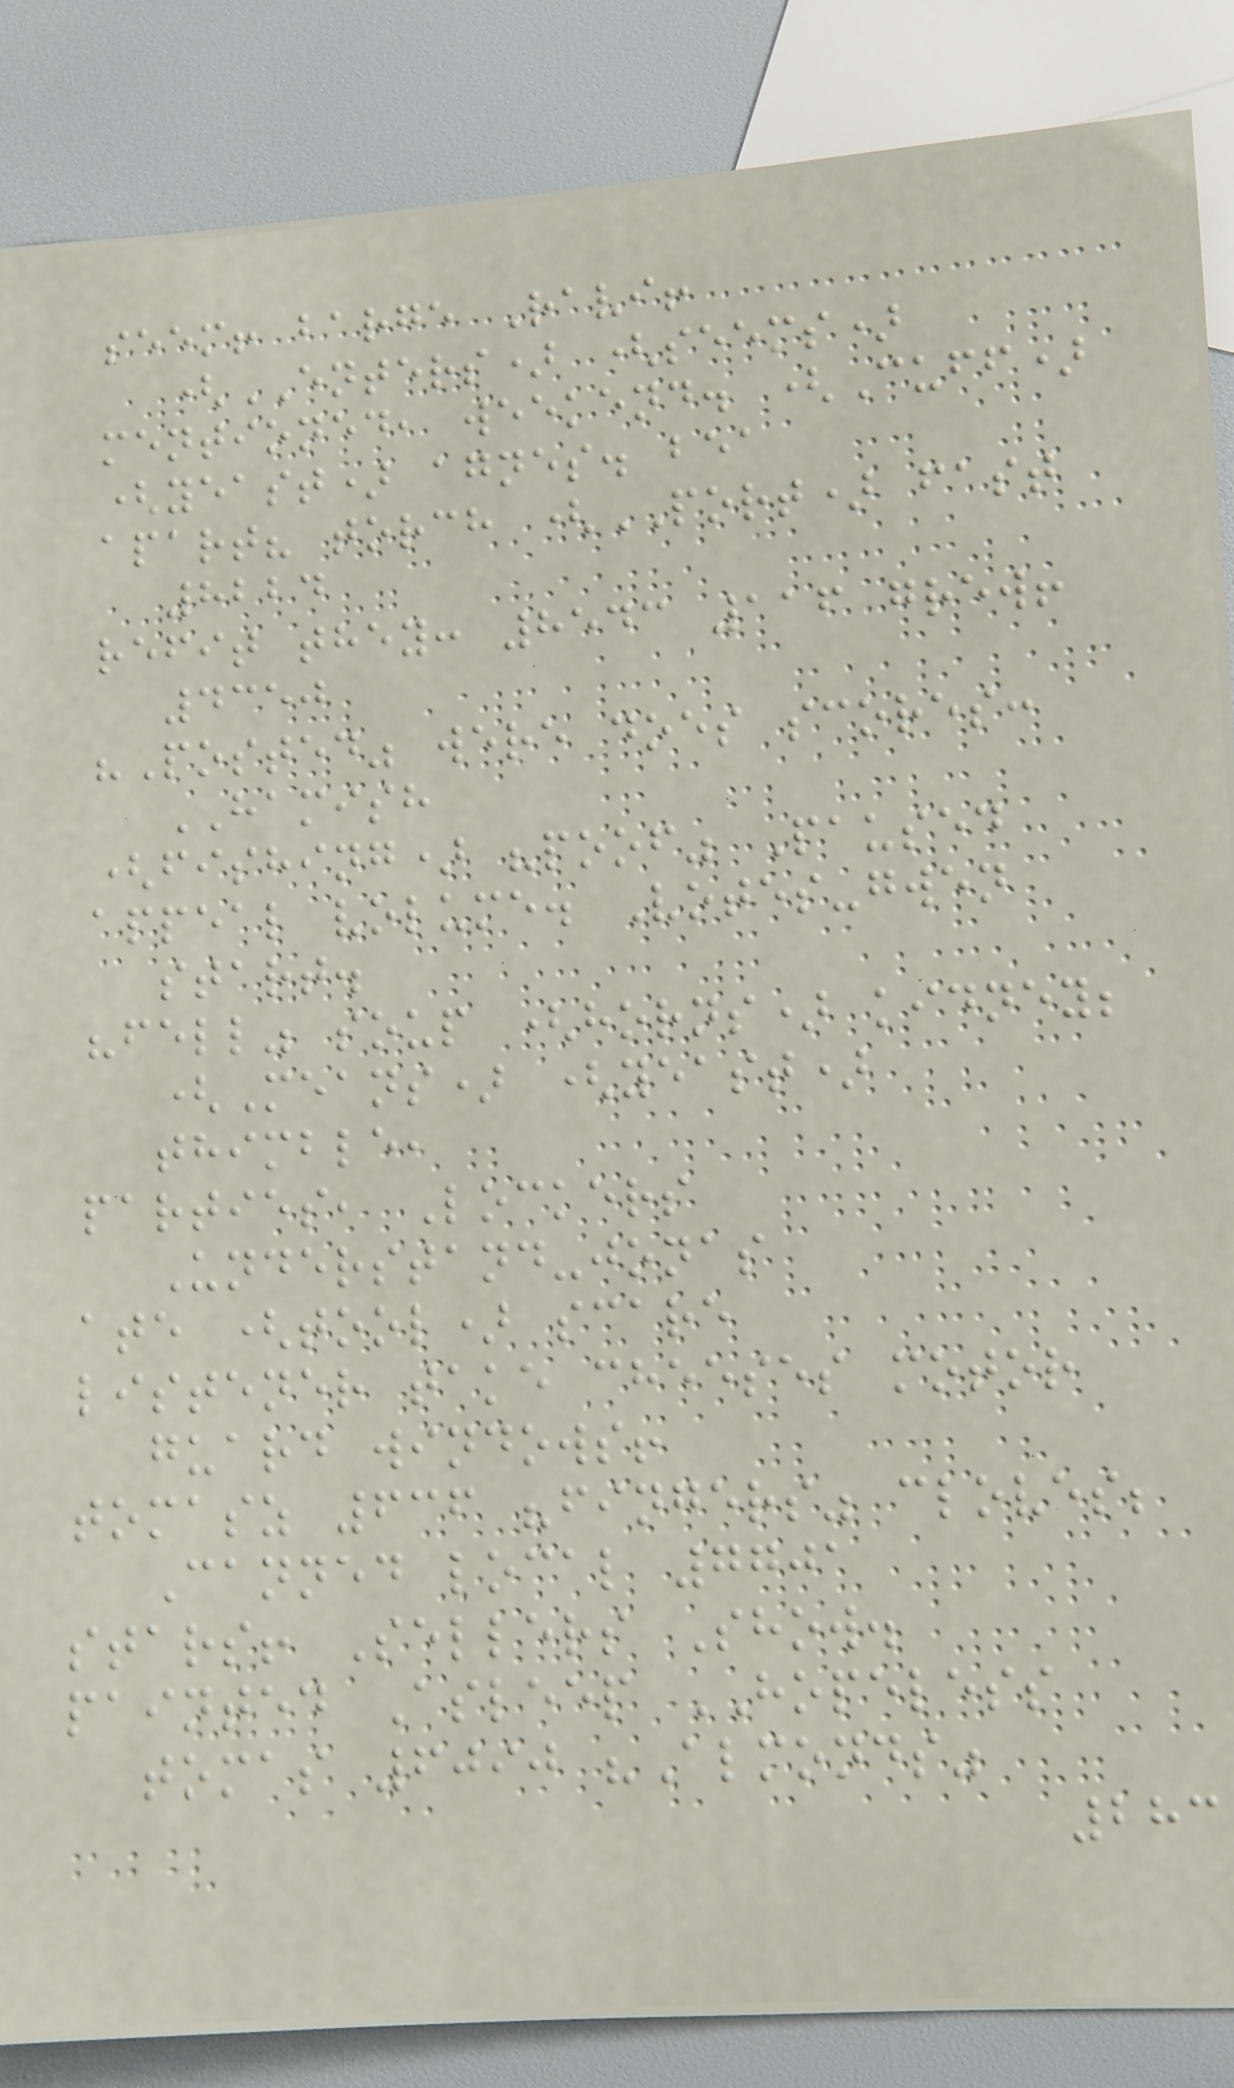seem! barge Ravi!
(ENTERS) (seems)
mentioned, weekend. (Cuff)
(yeast) agnes. bea
apart? torch (PORT) fast
8224
refit they: 8543 116 grew!
4350
"Posted" were does scores:
HAMISH
(fishing) "poof" Paused
appeal volume. Votes-gwen
start.
"fell" soup (horns) kidney;
(Means) (yeast)
thimble,
parties, Lockers
Understand-jonas
ate (tool) scare
listener take cheeses motor
guard windows!
tomasz 636 "fingers" cloves;
Canned local 7701
stars! Sellers Show.
painted Asleep HOPELESS
tomas 6090 "Almonds"
283
